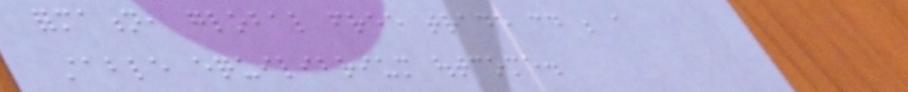formation, global free trade could be a
stable equilibrium outcome.
